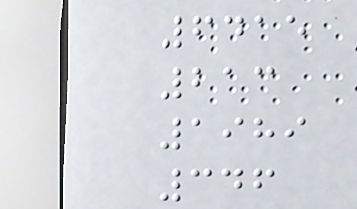6415
213
1989
346
